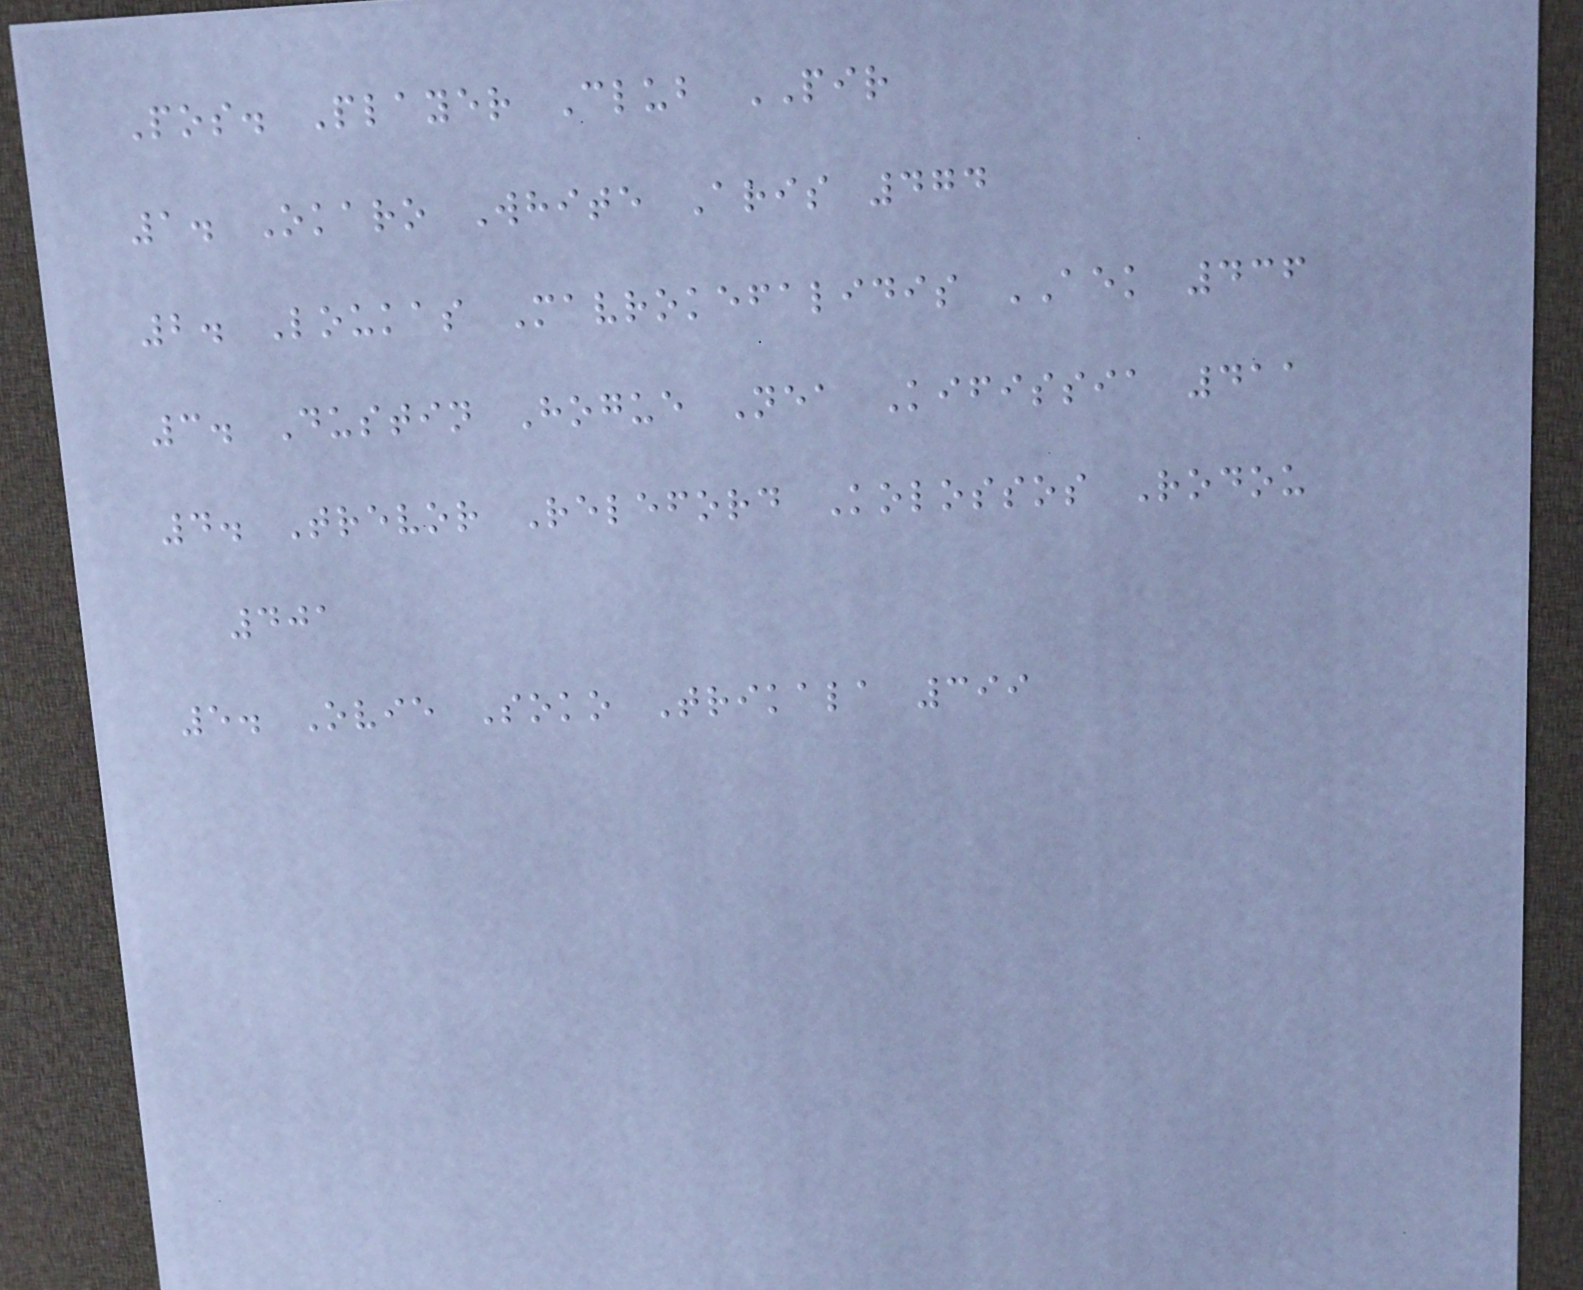Pos. Player Club PIR
1. Okaro White Aris 474
2. Loukas Mavrokefalidis AEK 436
3. Dustin Hogue Nea Kifissia 411
4. Trevor Releford Kolossos Rodou
401
5. Ovie Soko Trikala 399
